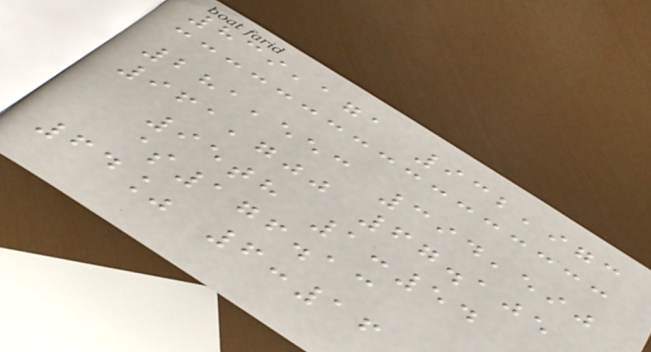839,171 932,973
281,553 394,590
961,700 67.105
95th 1:54
$176.13
64% 6:16
